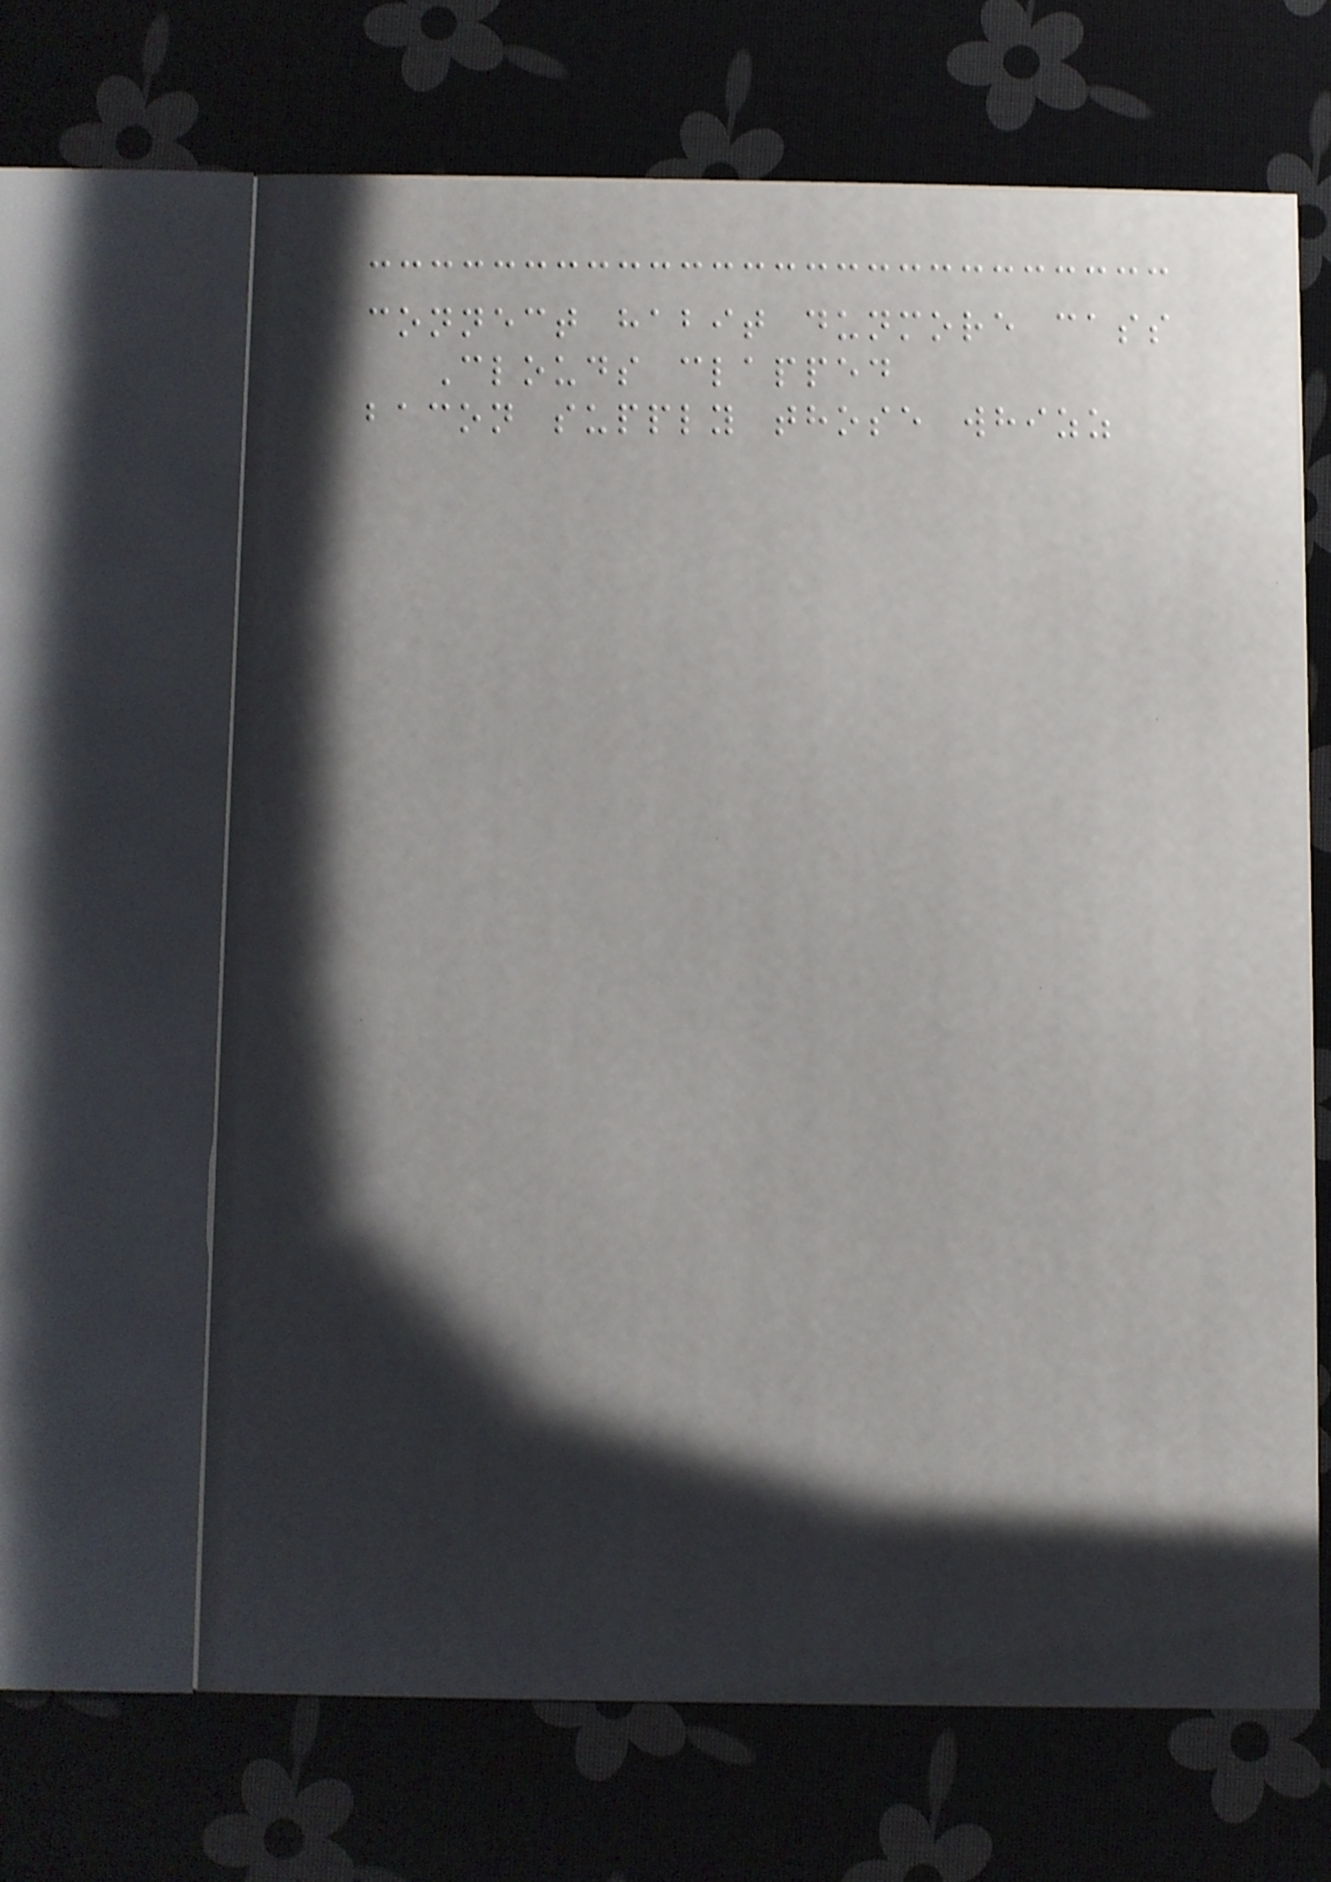connect habit dunmore cass
Clouds clapped
bacon supply those whizz
